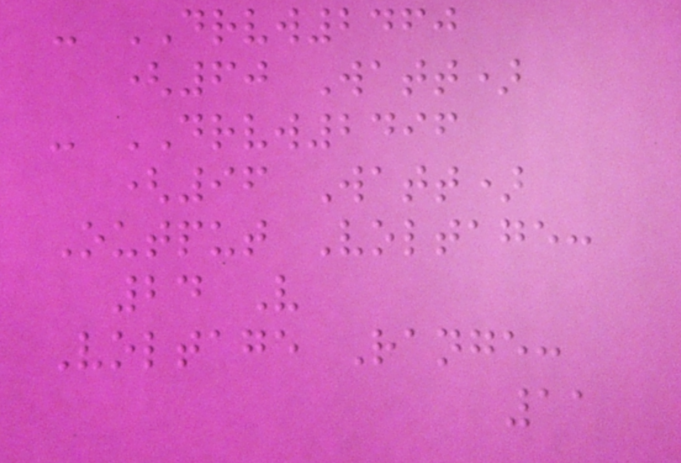- DRVW2460
(60 Watt)
- DRVW2496
(96 Watt)
Output Voltage:
24 V
Voltage Range:
11
